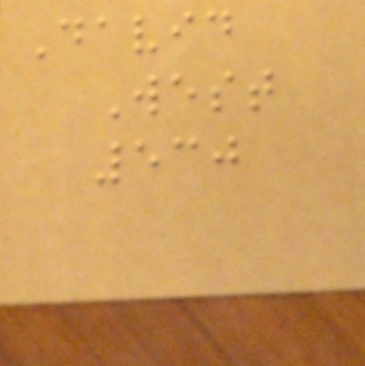David
West
530
